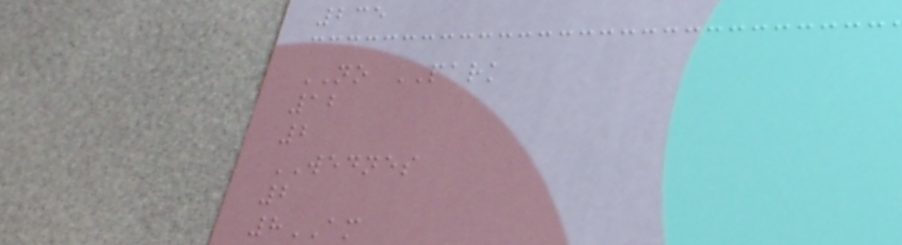235
NO PARK
12
2
WEDNES
2
8AM
